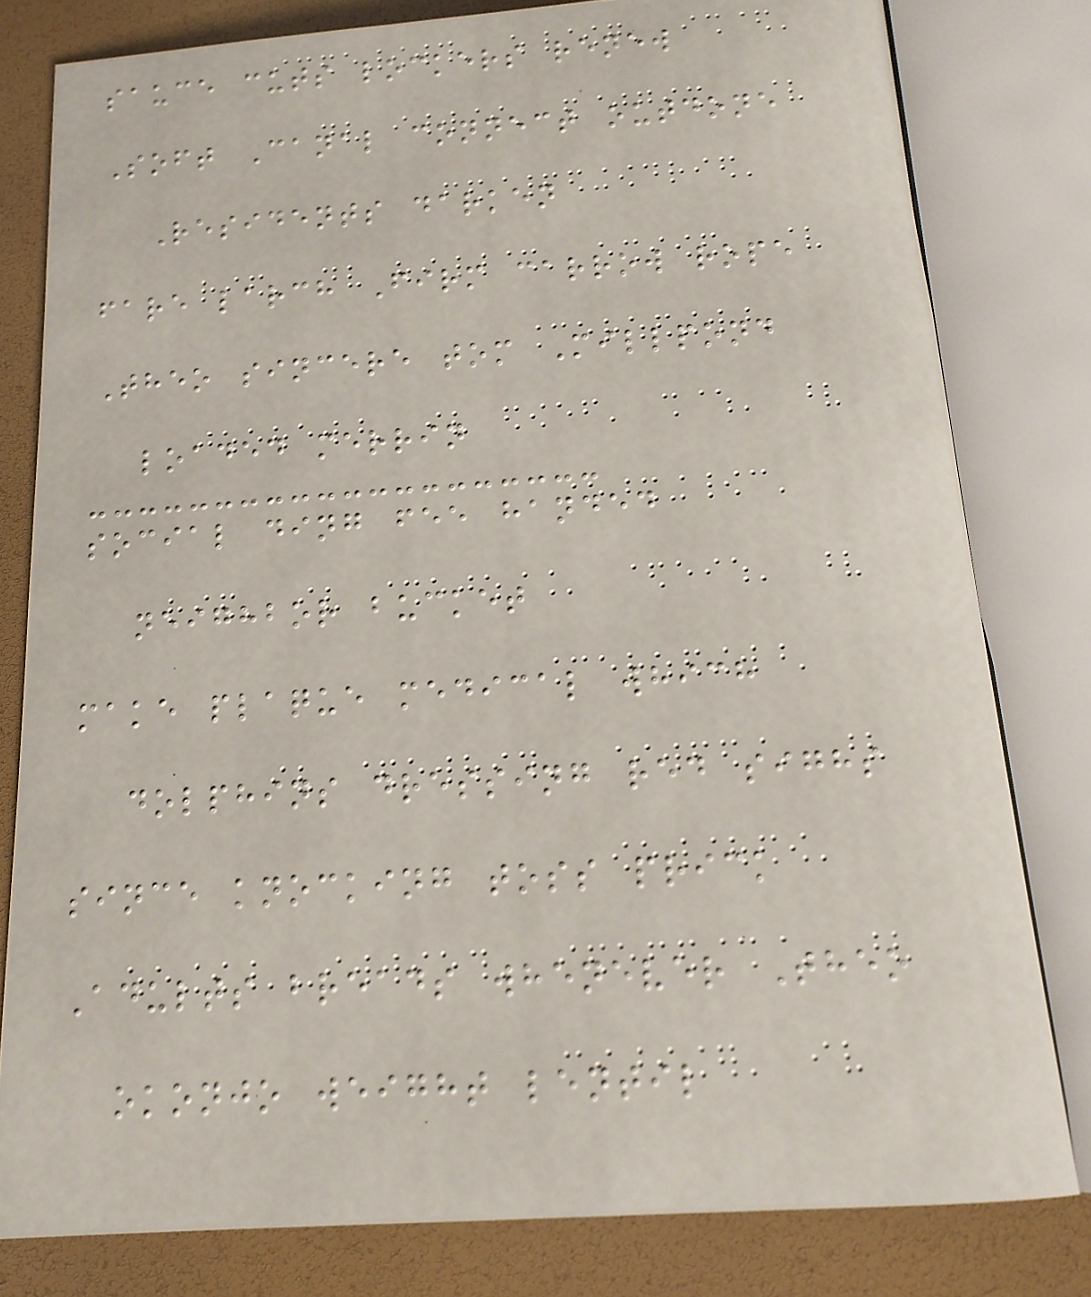sauce cuts lockers renew
Soft Canal connect outdone
Residents darken
fare larch Firm carrow rope
Theo sincere tom Millpond
loaded merrin
social ding fee handed
neighbor bucket
make plaque medical which
dolphins dressing red sighs
since knocking toss prick
Adults breads whenever Theo
okonjo weight lentil
